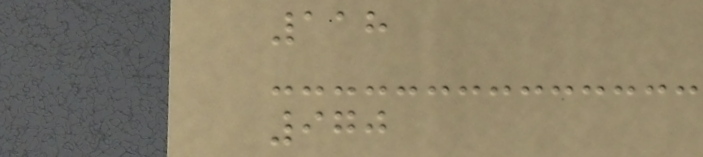118
970
